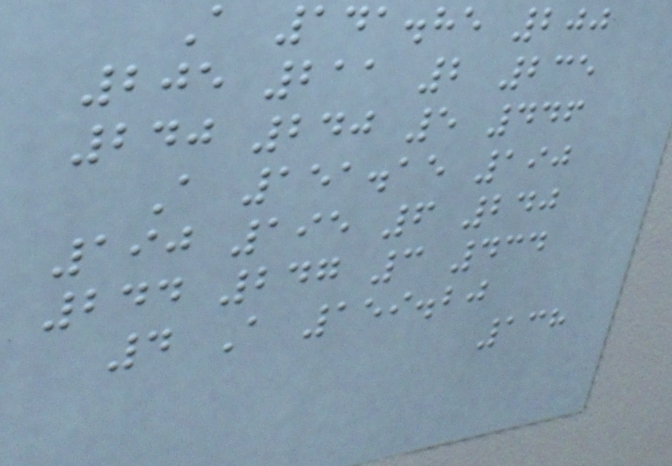A 141.85 200
205 211 2 235
240 240 5 446
A 151.15 190
190 195 6 240
244 247 3 434
4 A 159.20
138
